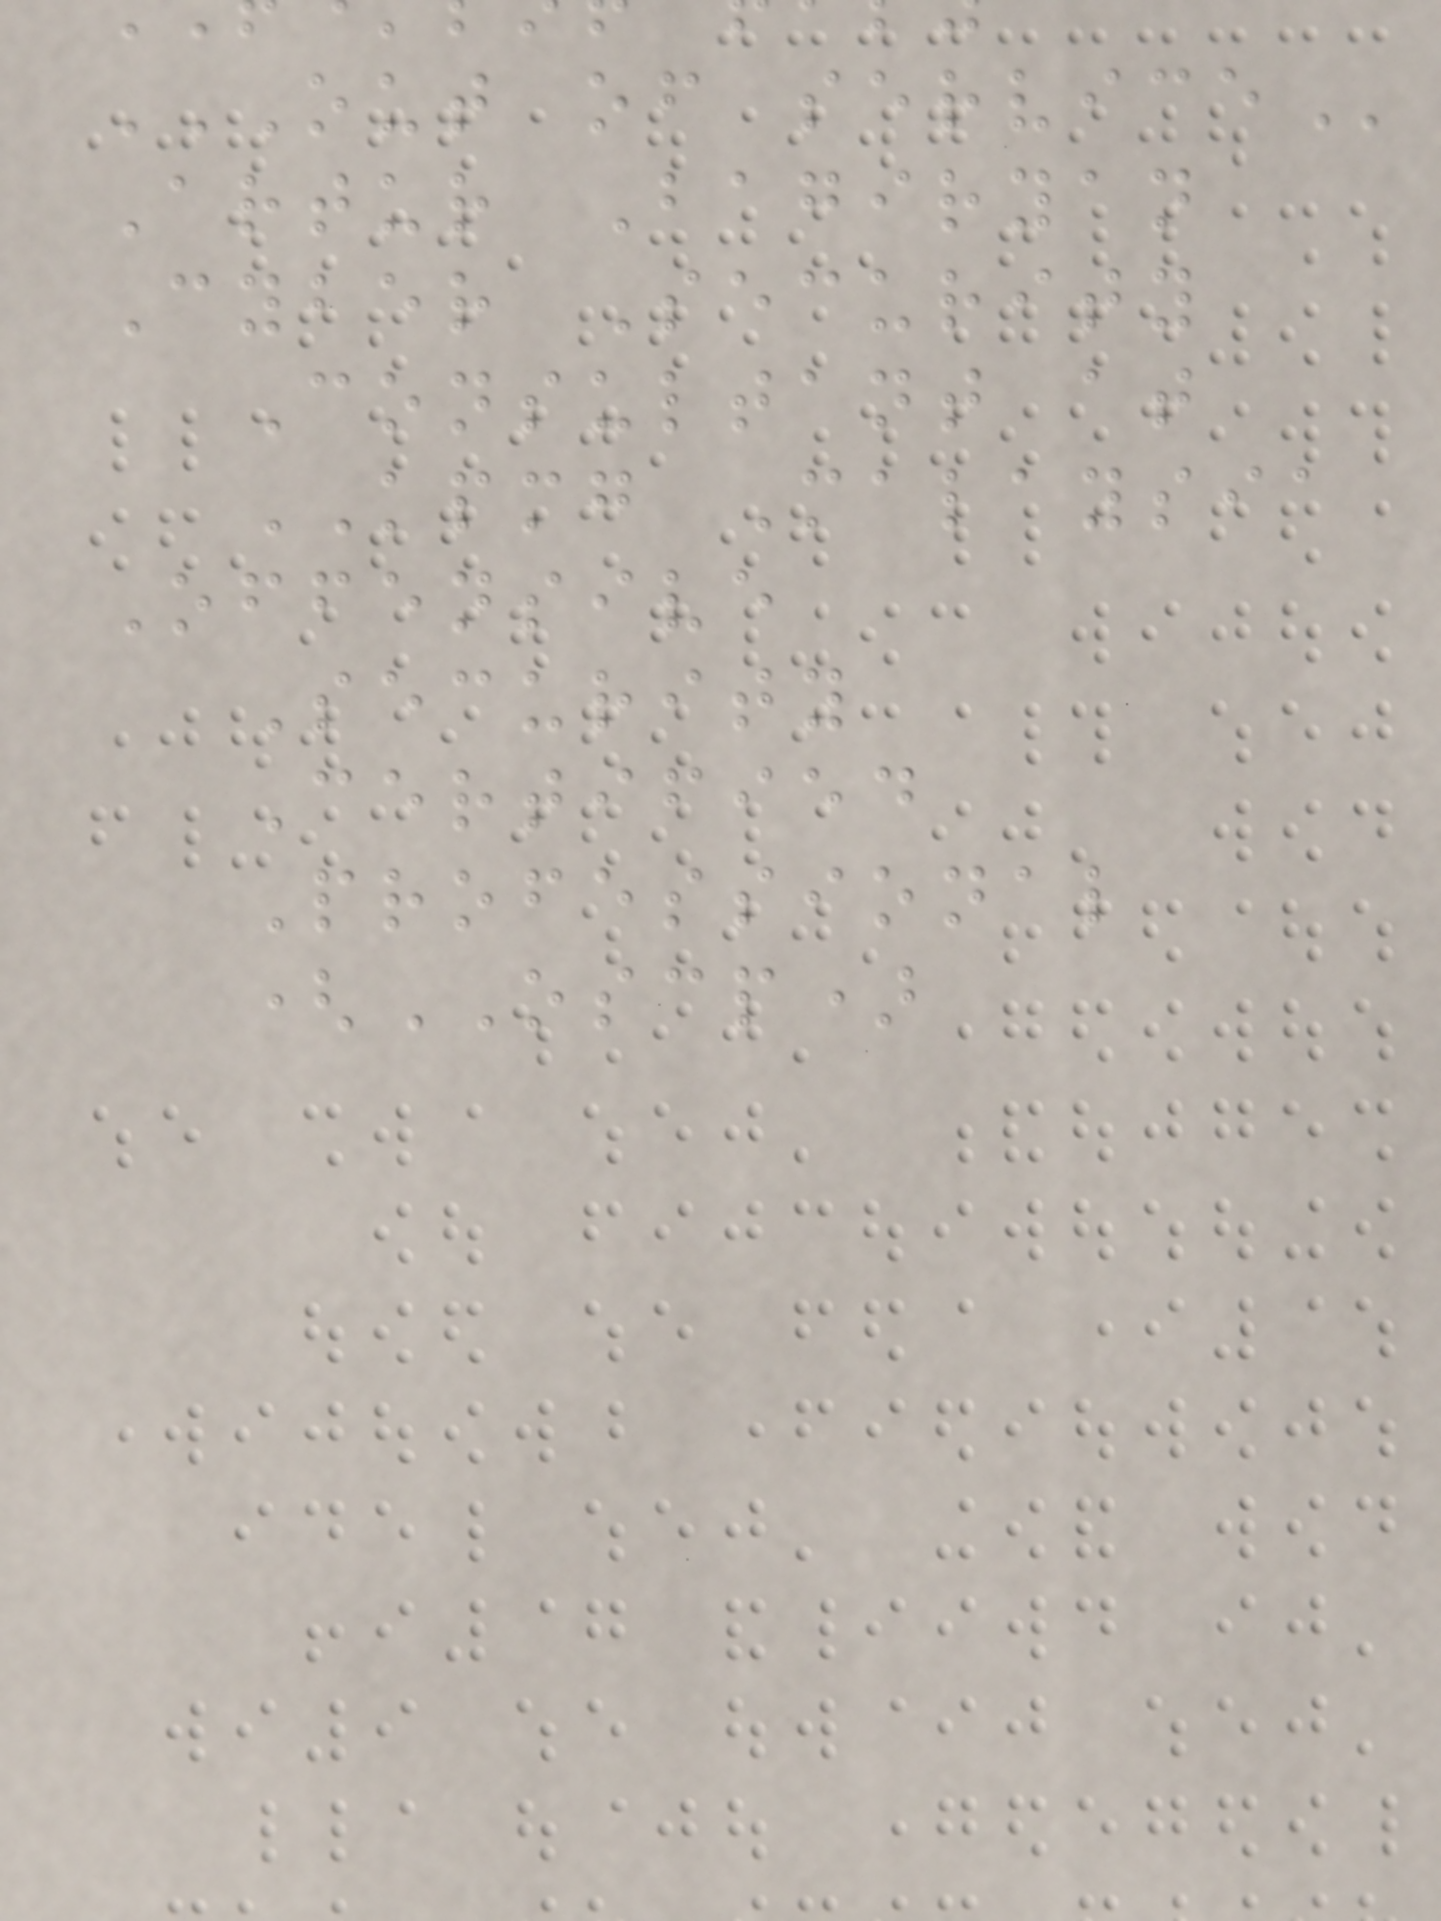OUT OF SERVICE
Artur Bagiryan
Cyber Security
Consultant at
KPMG Malaysia
Offensive
Security
Certified
Professional
(OSCP)
